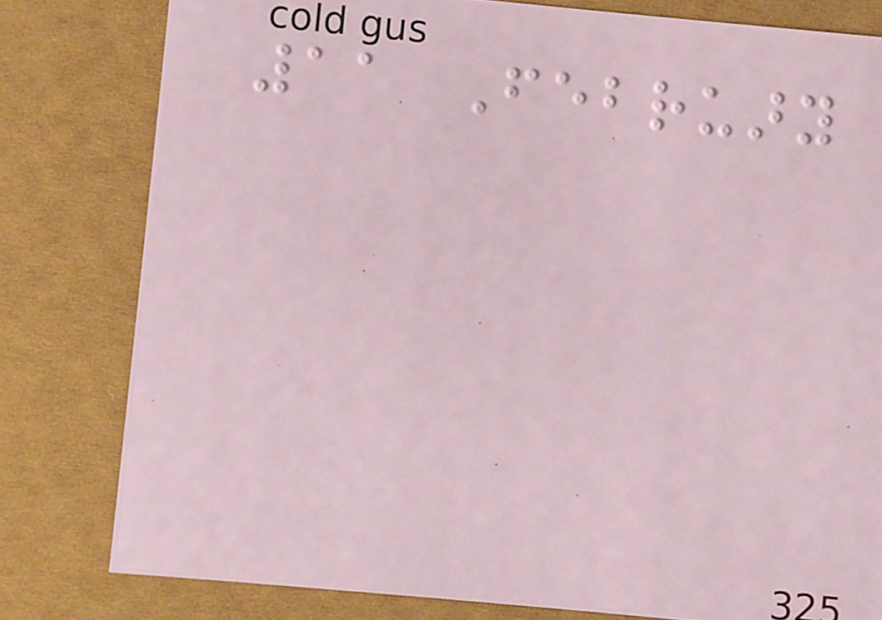11 February
